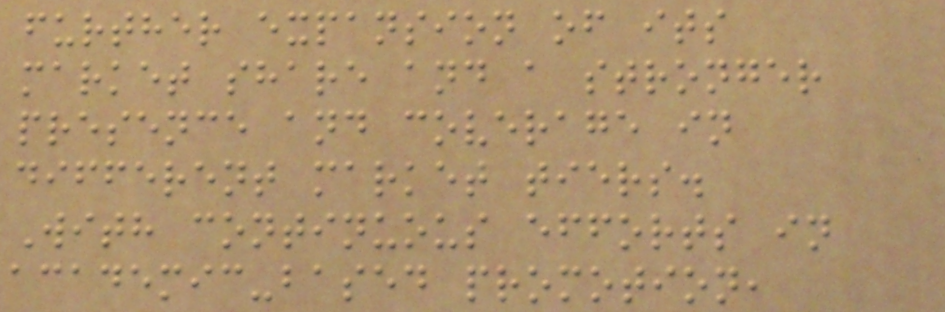further expansion of its
market share and a stronger
presence and coverage in
different market tiers.
With continuous efforts in
academic-based promotion,
